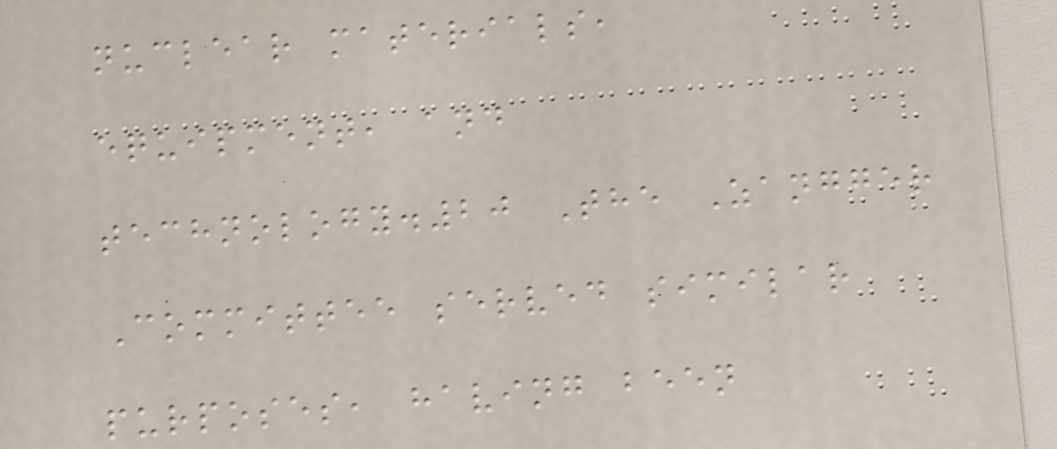nuclear materials,
equipment, and
technology.20 The Zangger
Committee served similar
purposes, having been
